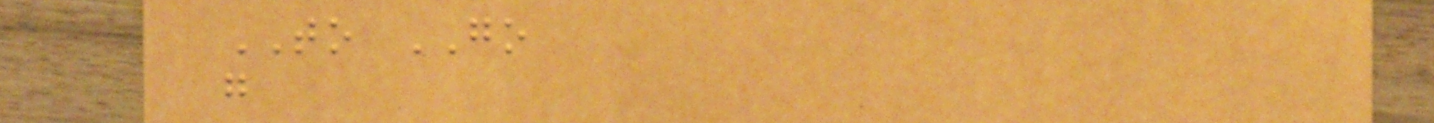TO GO
g
